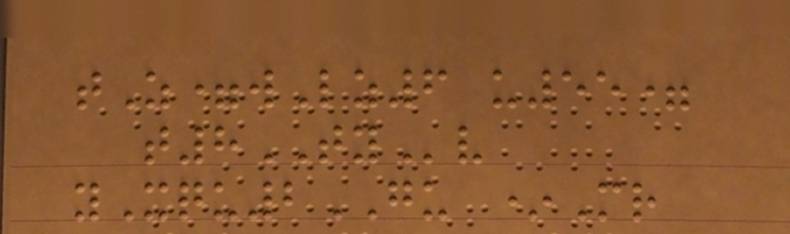tZ=wLz6 u55=
t8TYv
yXqu2GU *Mr
